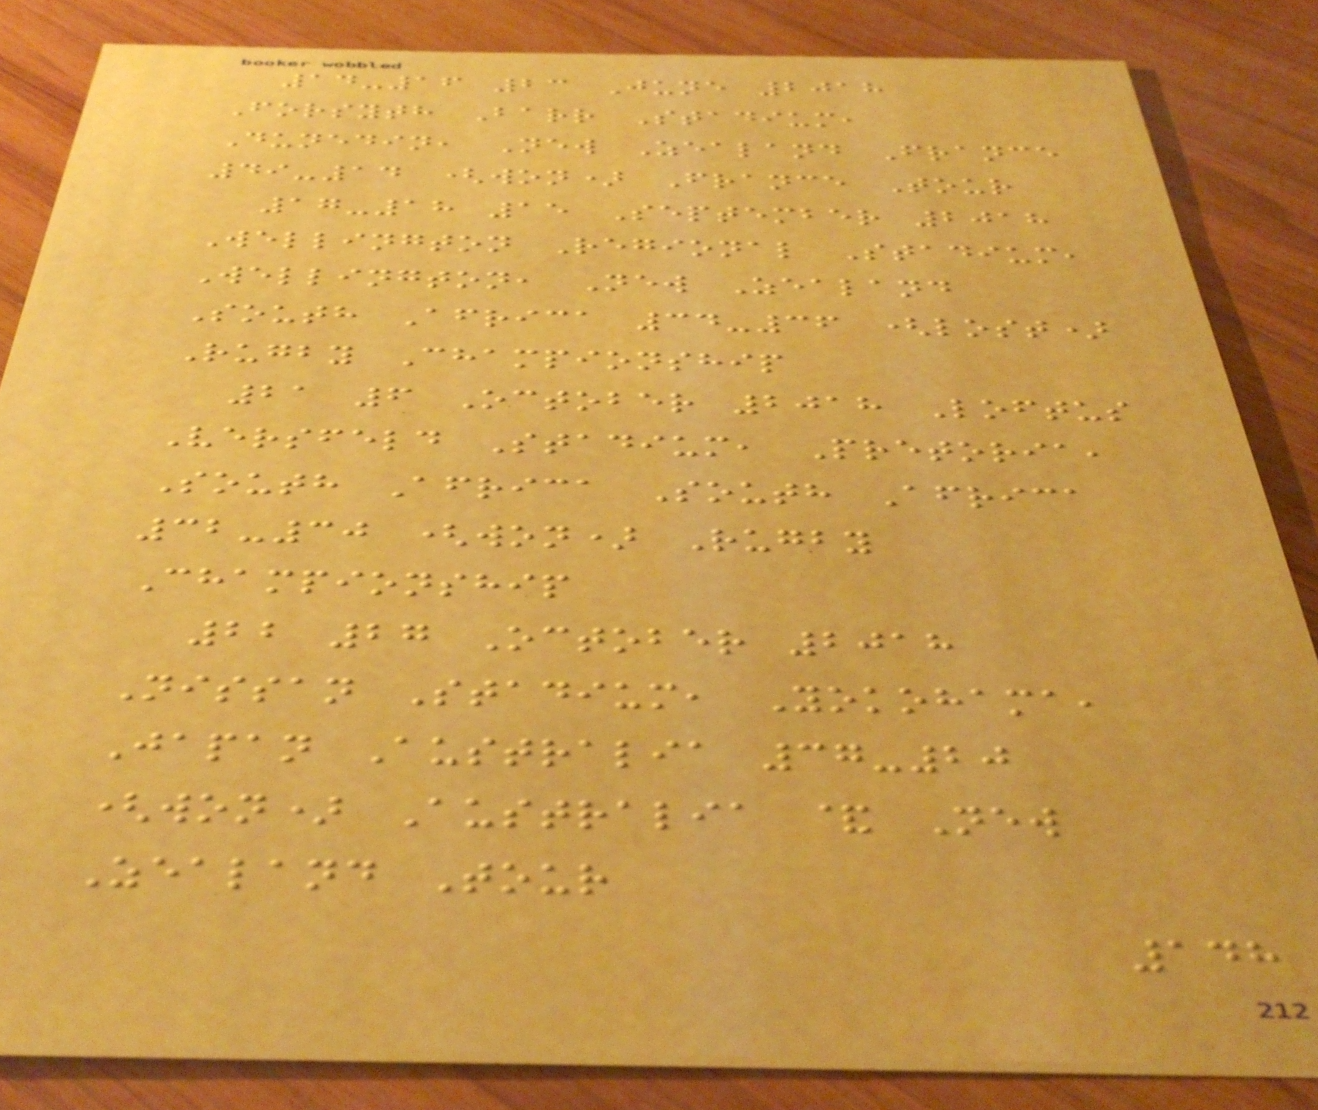14-16 23 June 2018
Forsyth Barr Stadium,
Dunedin, New Zealand France
49-14 (won) France Tour
17-18 15 September 2018
Wellington Regional Stadium,
Wellington, New Zealand
South Africa 34-36 (lost)
Rugby Championship
21 6 October 2018 Loftus
Versfeld Stadium, Pretoria,
South Africa South Africa
32-30 (won) Rugby
Championship
22 27 October 2018
Nissan Stadium, Yokohama,
Japan Australia 37-20
(won) Australia & New
Zealand Tour
148
